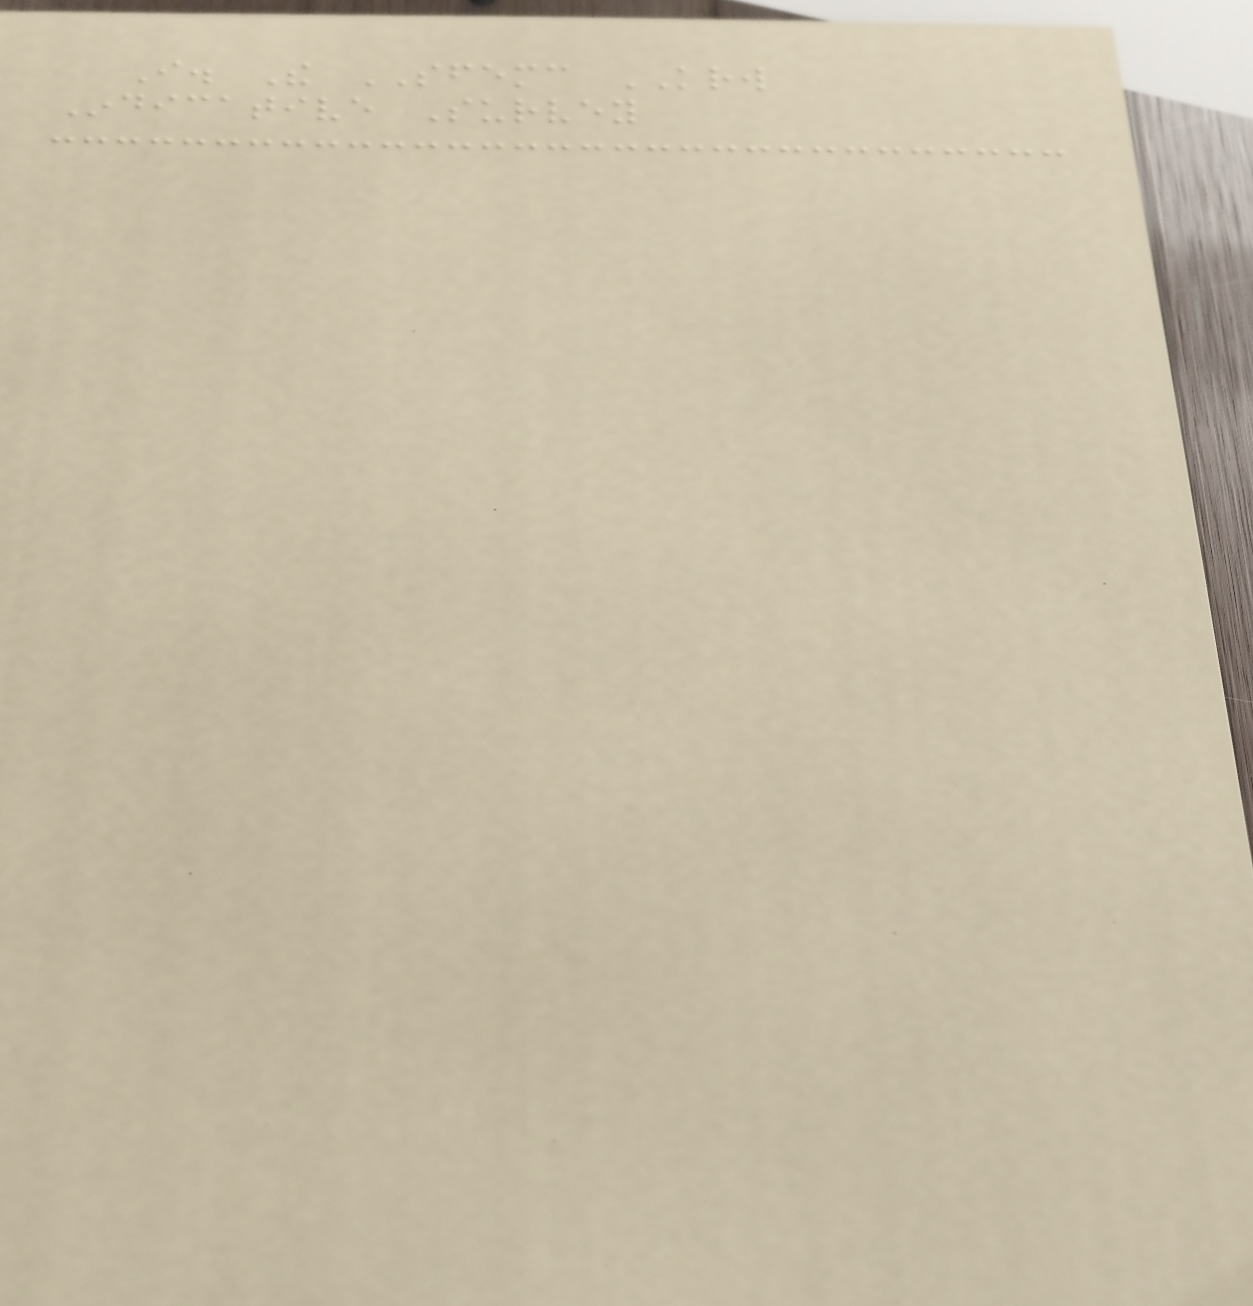I. The SFEMC KRW
Indicative Survey
